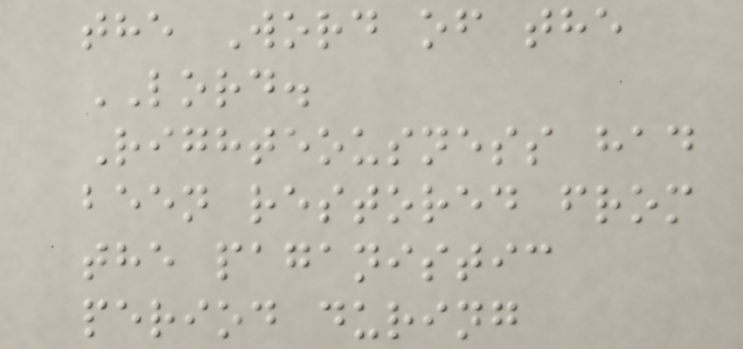the Word of the
LORD.
Righteousness had
been restored from
the paganistic
period during
